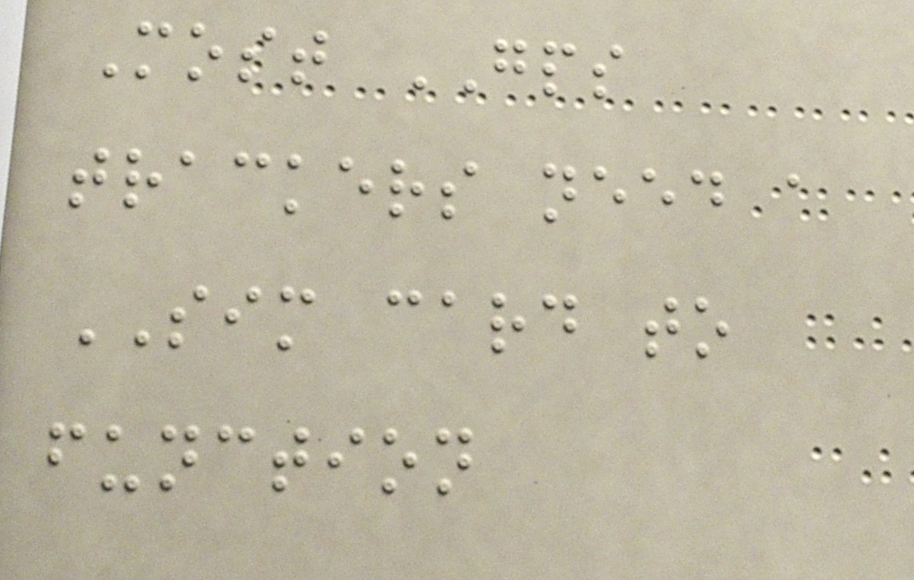Most GPS
trackers need a
SIM card to
function
